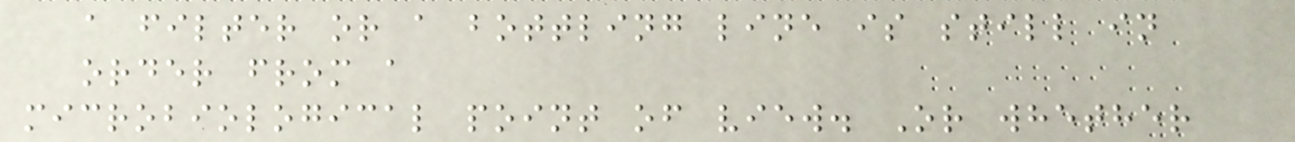a filter or a bottling line is still in
order from a
microbiological point of view. Or whether
